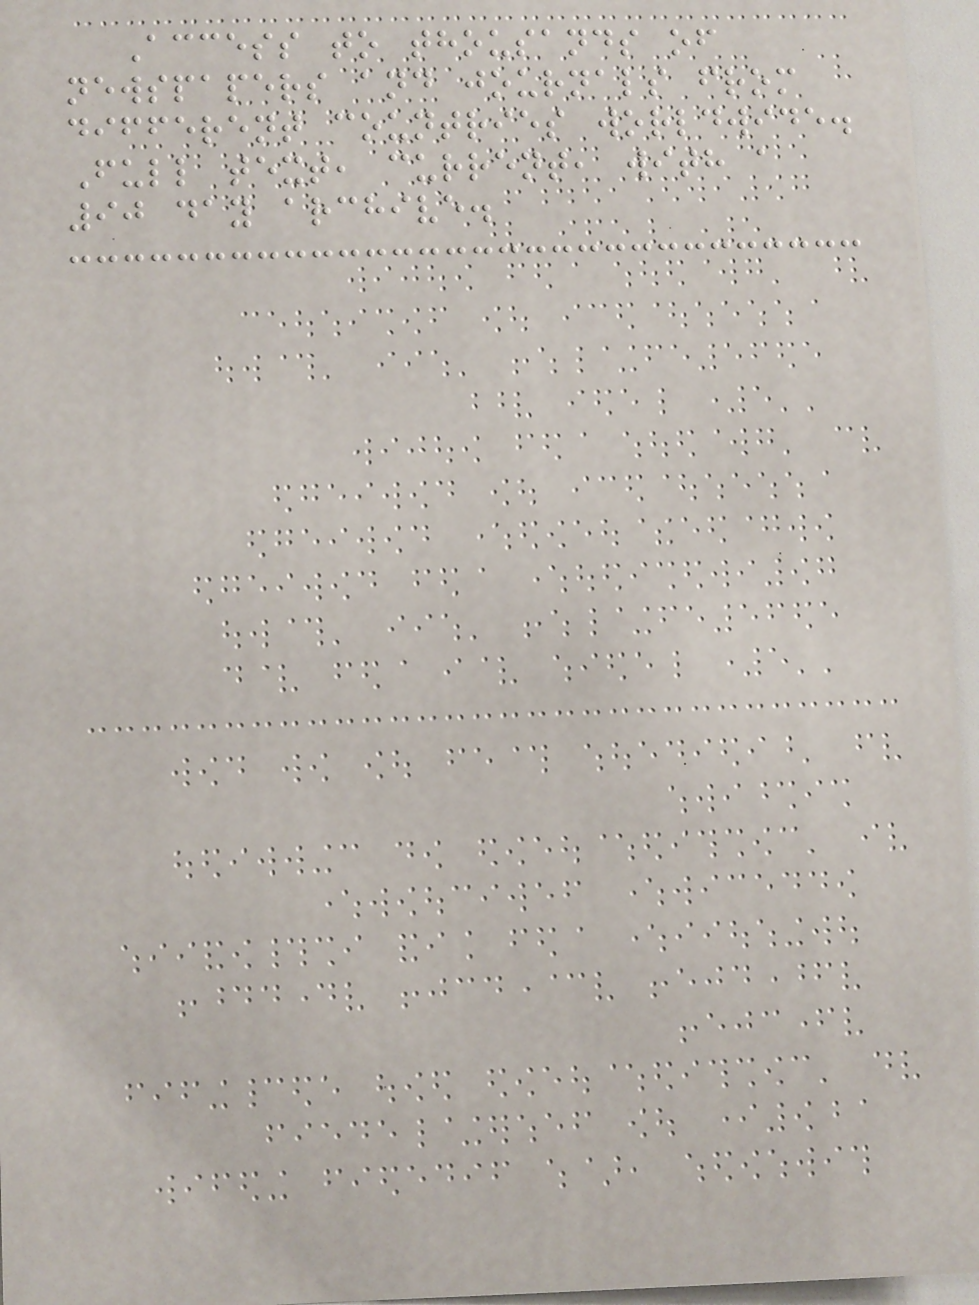Access to thousands of
newspapers and journals from
different countries worldwide.
Full text, current, with a
90 day archive.
